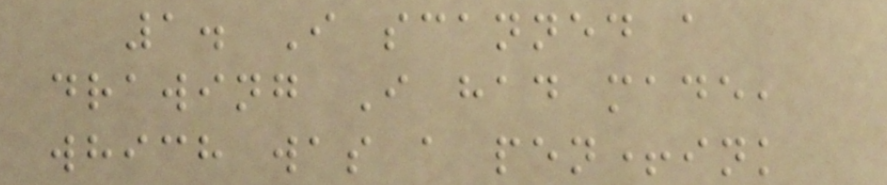1. I scanned a
drawing I had made,
which was a pen+ink
